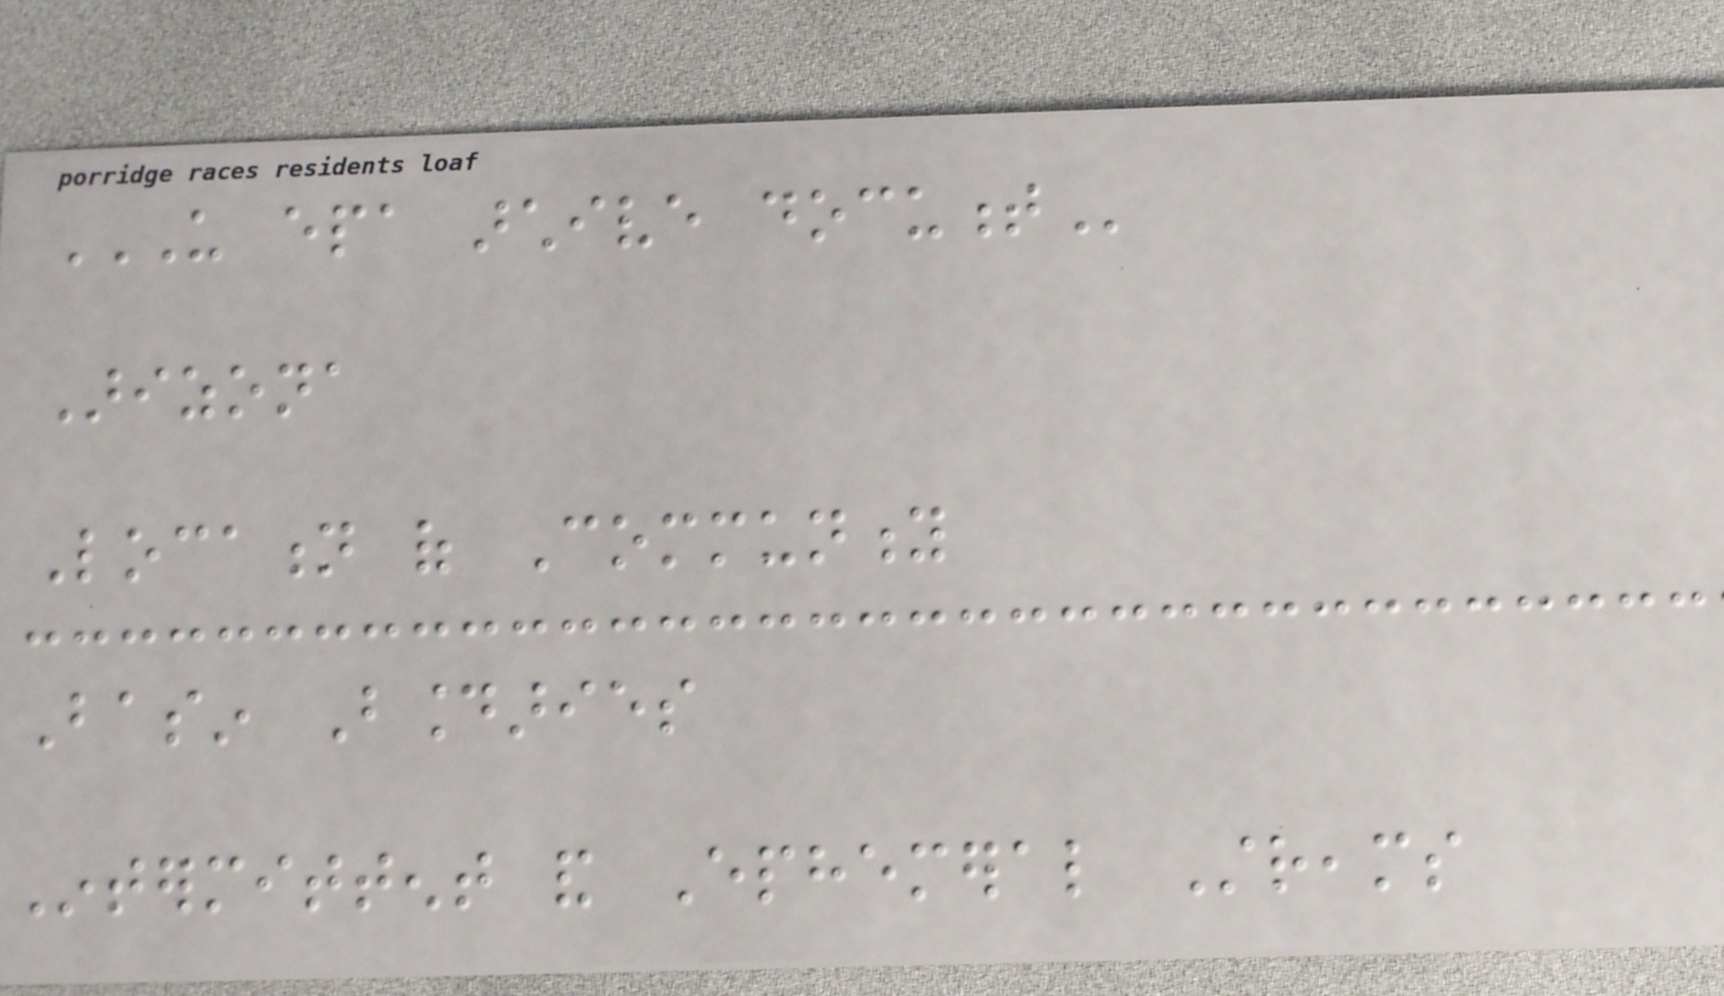US EPA ARCHIVE DOCUMENT
Arizona
Location of Community
Basin Boundaries
Intermittent and Ephemeral Streams
